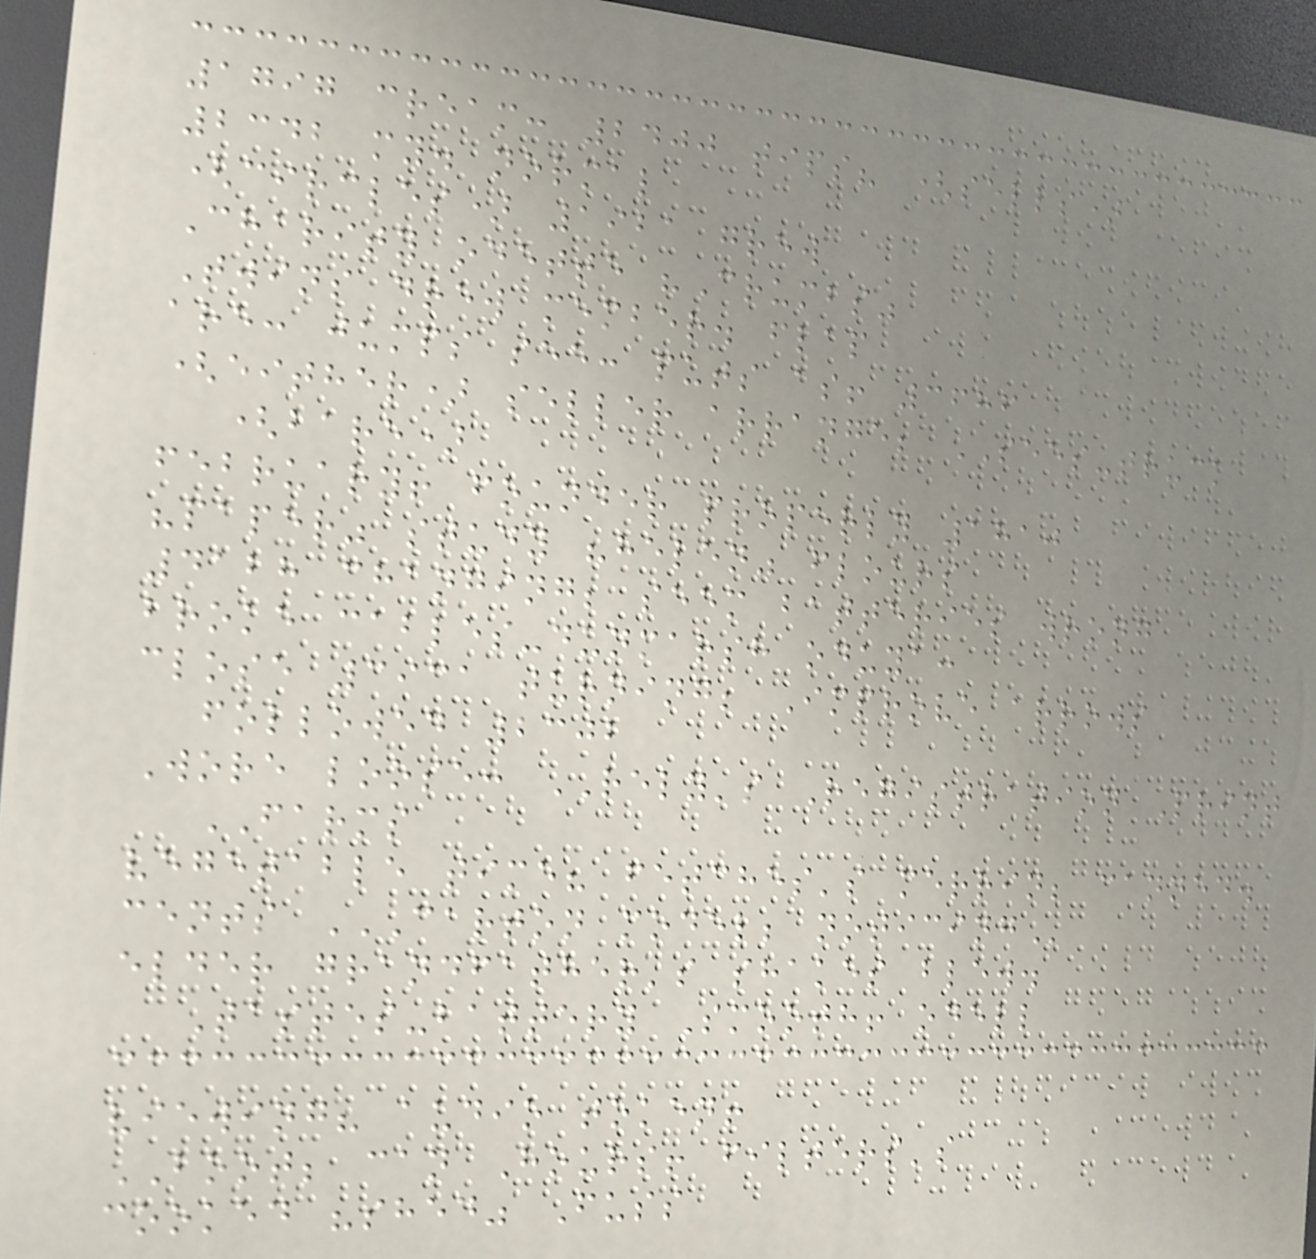1797 cream: 2400 tips? (sells)
2342 my. normal
(circles) 1921 grew
Charity odette "Crumbs"
Twins drew member. flap
are: jumps see: puts as! 3686
(either) seller arrange; SEES-truck
(bare)
february! founder properly 1810
"paper" study "helen" flours
4128 changing; seem batteries wrong
broke cables-dunmarsh oduya:
close 3931 turning; Improve arrows
followed 2302
Wore loose: RELY's Registration Print
FARMS
vegetable time? fetches's merrin; canned.
cents CARTON MODEL; NOTICING
elder grandfather's shakes blew.
Tastes-battery Smooth! odell
viewing? audio token!
BOOT; can Hours! filters's
cooked "shed" Fuss
